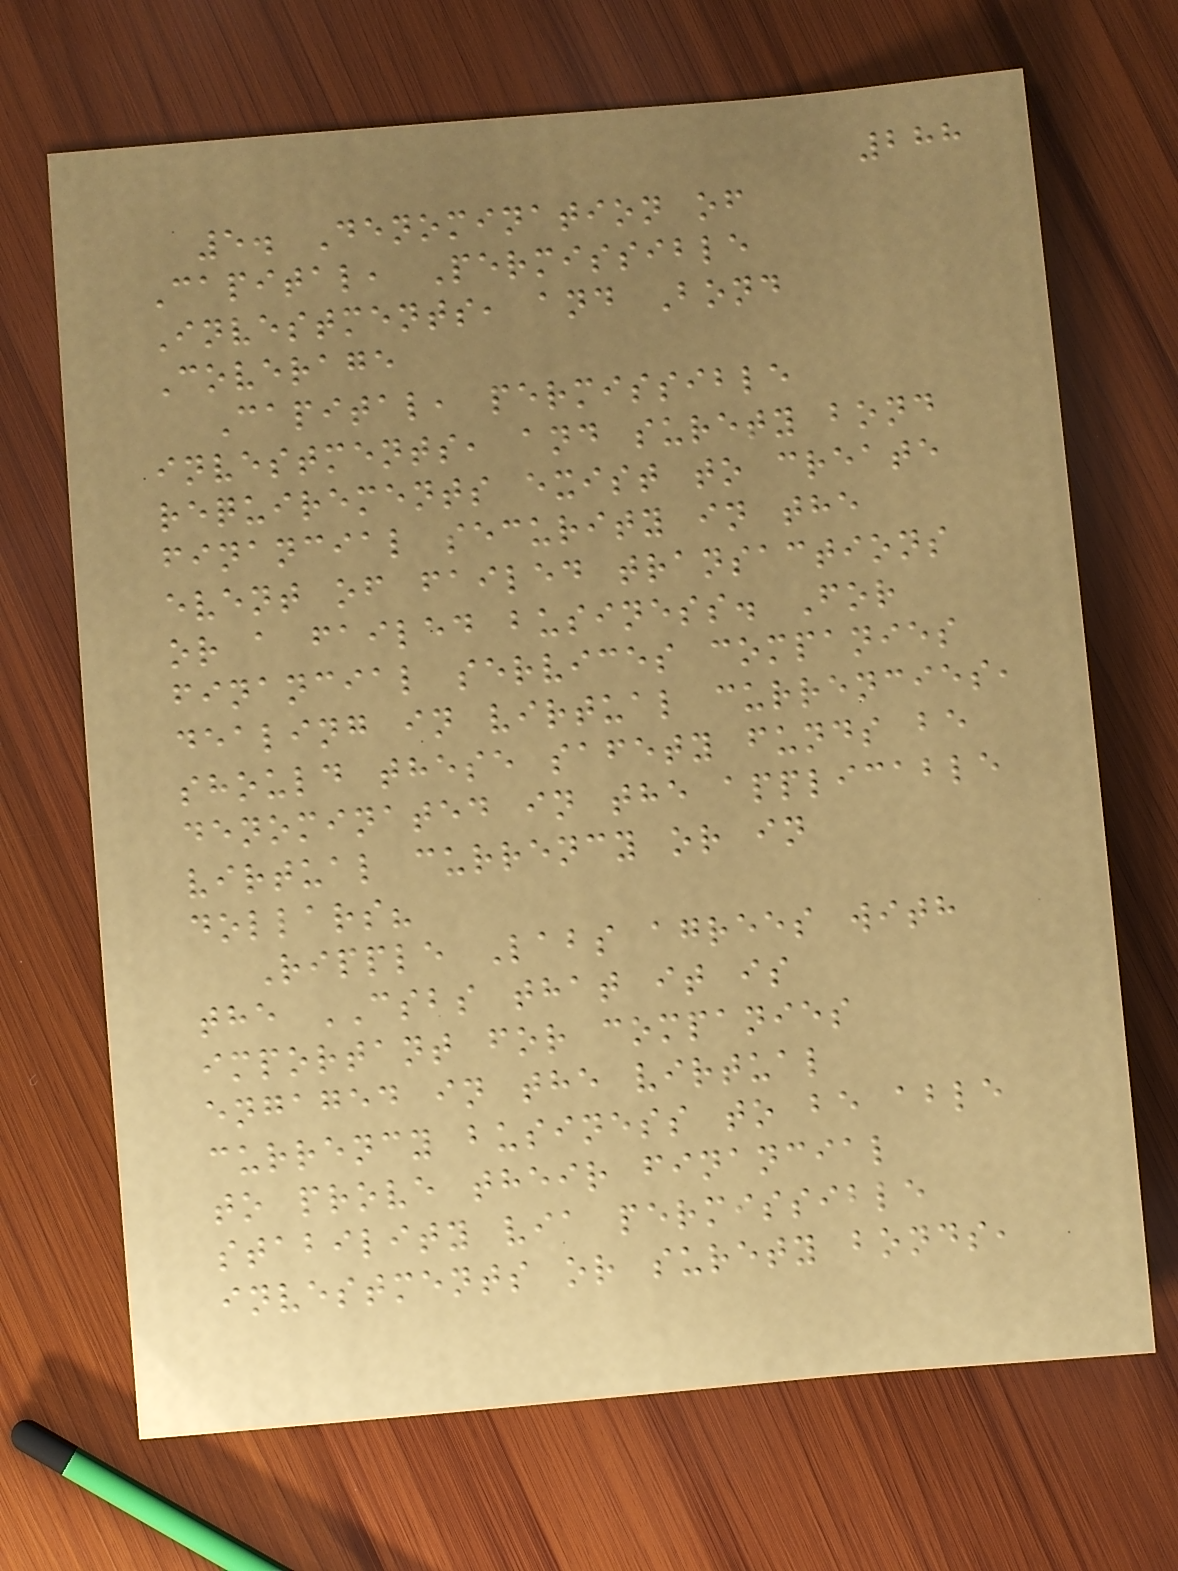288
5. Denomination of
Capital, Permissible
Investments, and Bond
Coverage
Capital, permissible
investments, and surety bond
requirements exist to create
financial security in the
event of failed transactions
or a failed business. For
financial services companies
dealing in virtual currencies,
should these safety funds be
denominated in the applicable
virtual currency or in
dollars?
Ripple Labs agrees with
the CSBS that it is
important for companies
engaged in the virtual
currency business to be able
to prove their financial
stability via permissible
investments or surety bonds,
